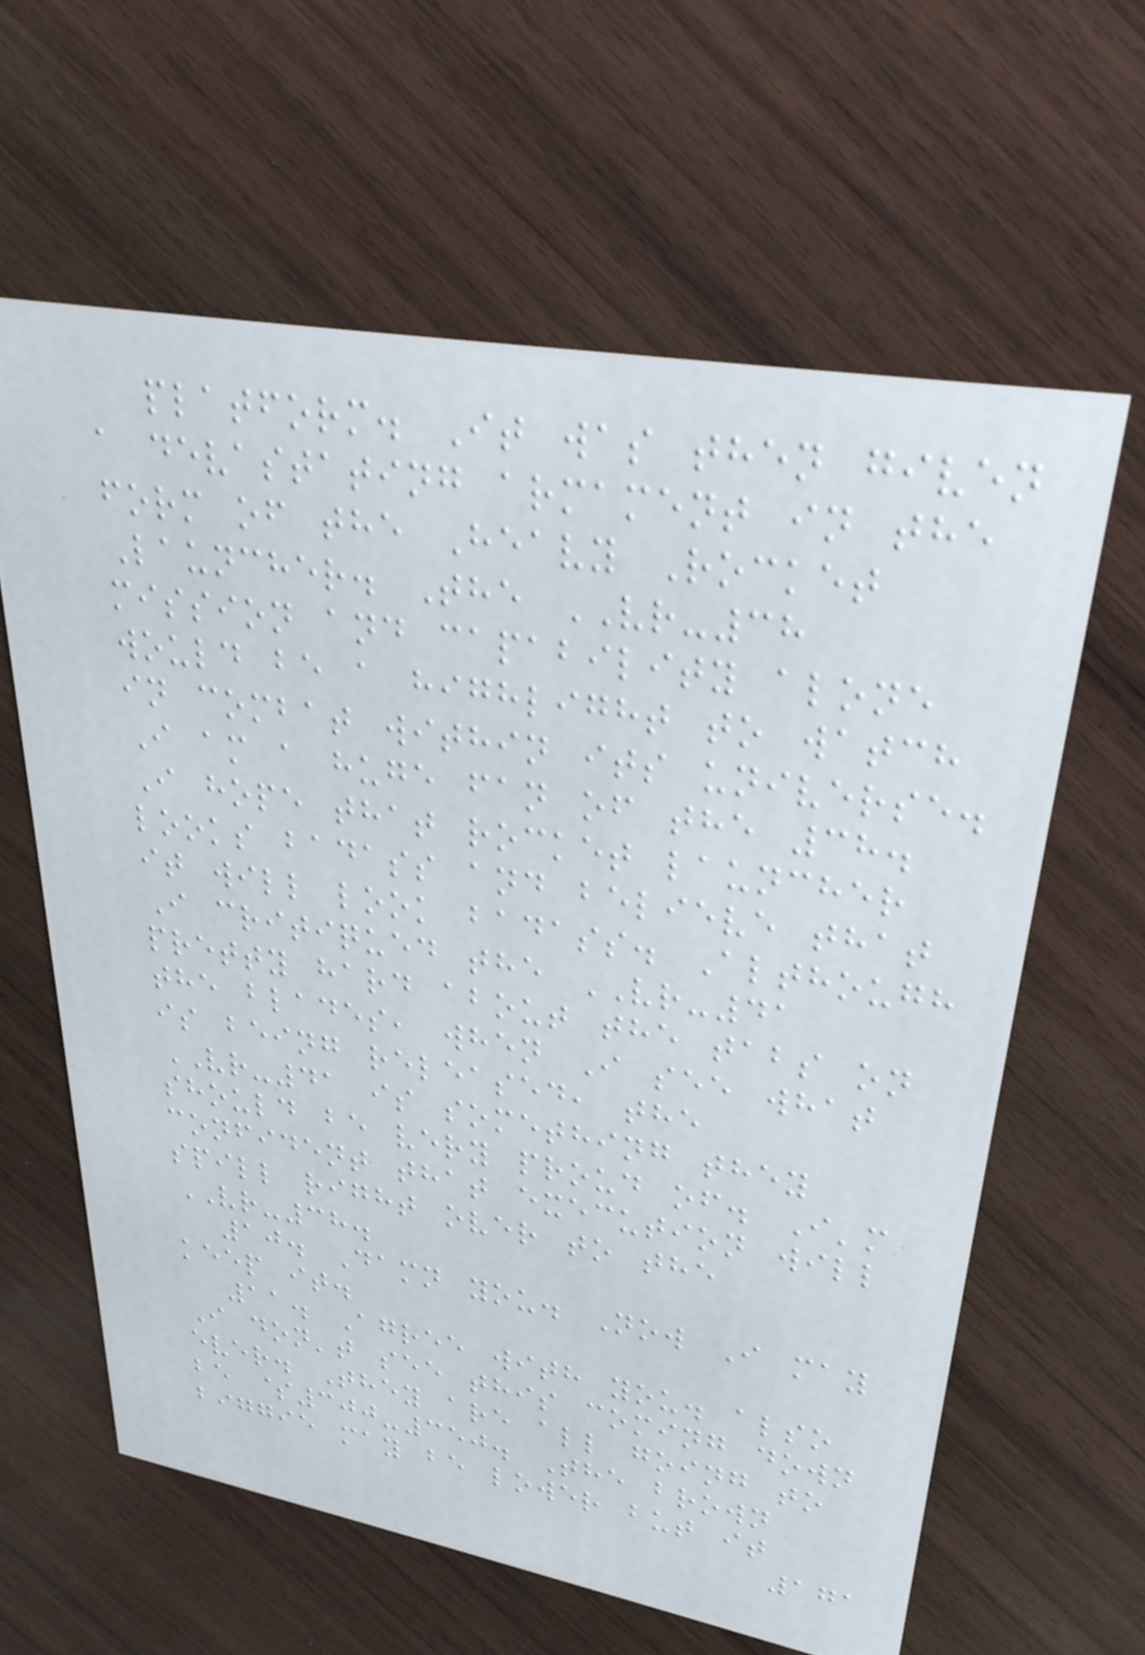platform. It was then given
a devastating armament in the
form of the Heavy Rocket
Launcher. The VR-38
mission and capability alone
would be a highlight to watch
in combat within its universe.
I am a huge fan of the 38.
I hope that rocket launcher
looks badass and believe that
it will look badass. Although
I critiqued the VR-41
pretty hard about the tabs on
the blades, when I see what
is being released, the
VR-41 is something they
should be very proud of. I'm
confident that execution will
spill right over to the
VR-38.
10. Damn you. Now I may
keep it.
11. Agree with you. also
I don't see this coming down
ever. They are all going to
be $300-350. The brown
biggie may be lower but it
171
